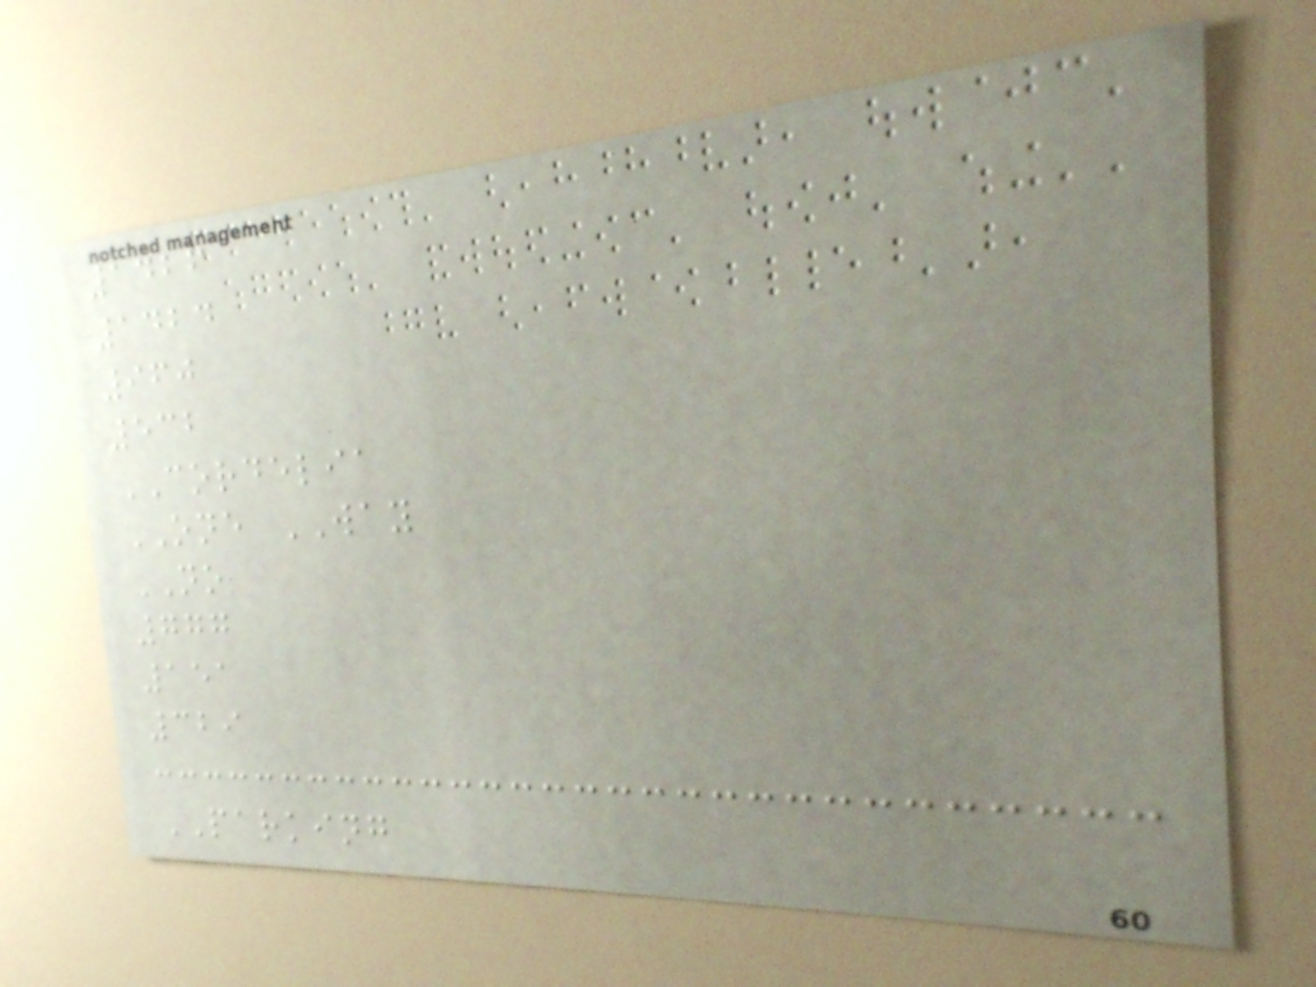1426
1424
960
532
CORDELIA
ONE WAY
NO
777
151
329
PARKING
